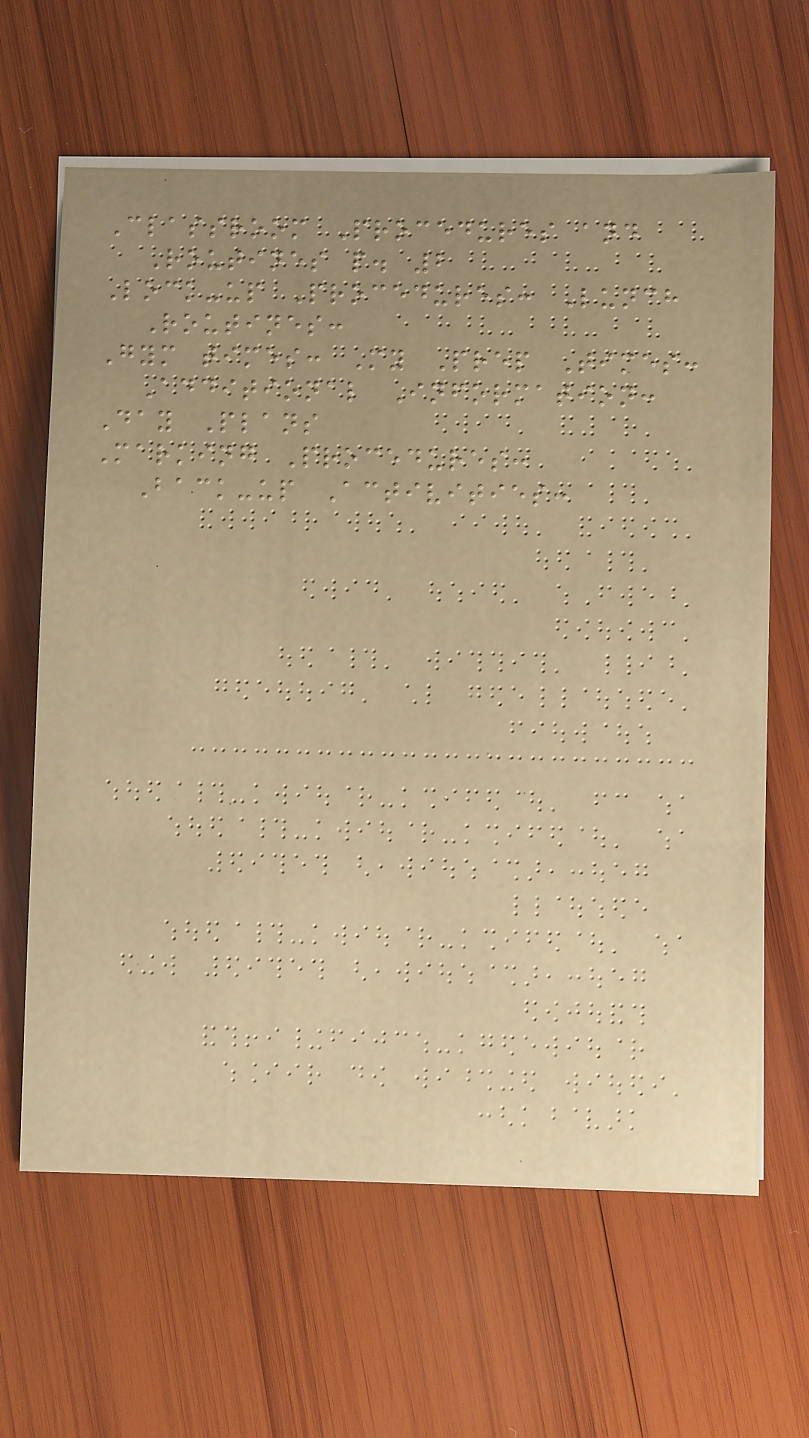Classroom Procedures and
Routines p. 2
Lock-up Procedures: Lunch
Routines:
Gym times: My Prep Times:
Additional Information:
Day Plans
Marking Procedures:
Back-up Activities:
